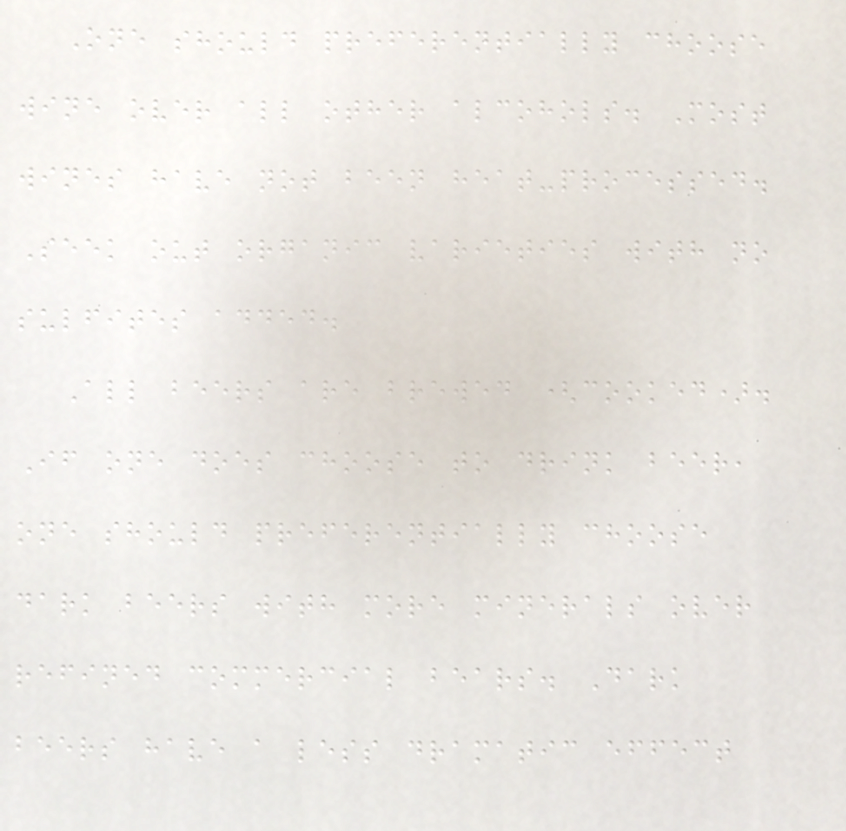One should preferentially choose
wine over all other alcohols. Most
wines have not been heat-processed.
Seek out organic varieties with no
sulfites added.
All beers are brewed (cooked).
If one does choose to drink beer,
one should preferentially choose
dark beers with more minerals over
refined commercial bears. Dark
beers have a less dramatic effect
